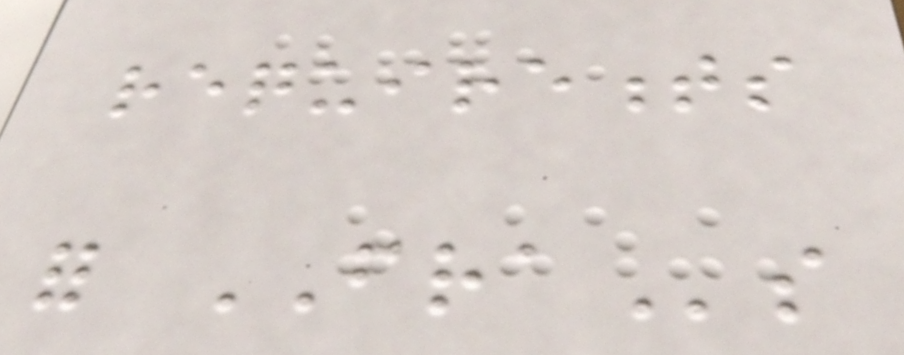requirements
for FRAs
